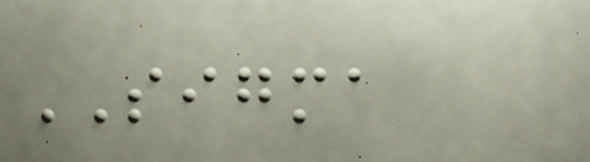SIGMA
